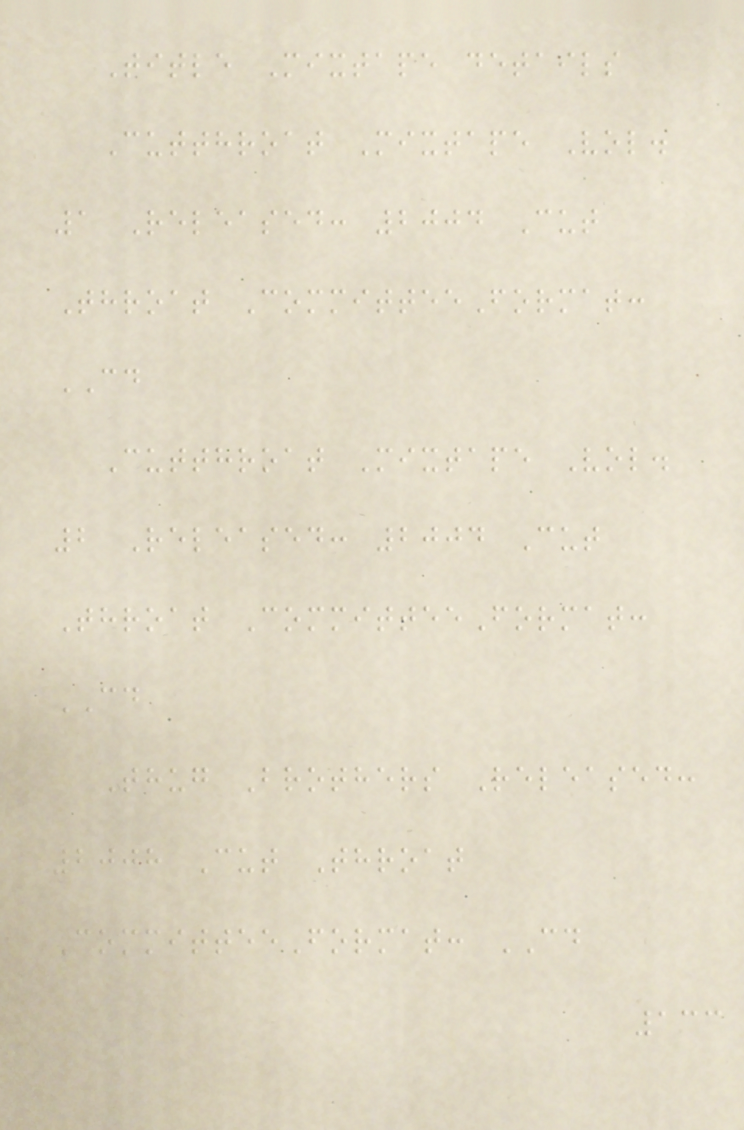Title Mixtape details
Cutthroat Mixtape Vol.
1 Released: 2004 Cut
Throat CommitteeFormat:
CD
Cutthroat Mixtape Vol.
2 Released: 2004 Cut
Throat CommitteeFormat:
CD
Thug Brothers Released:
2008 Cut Throat
CommitteeFormat: CD
133
